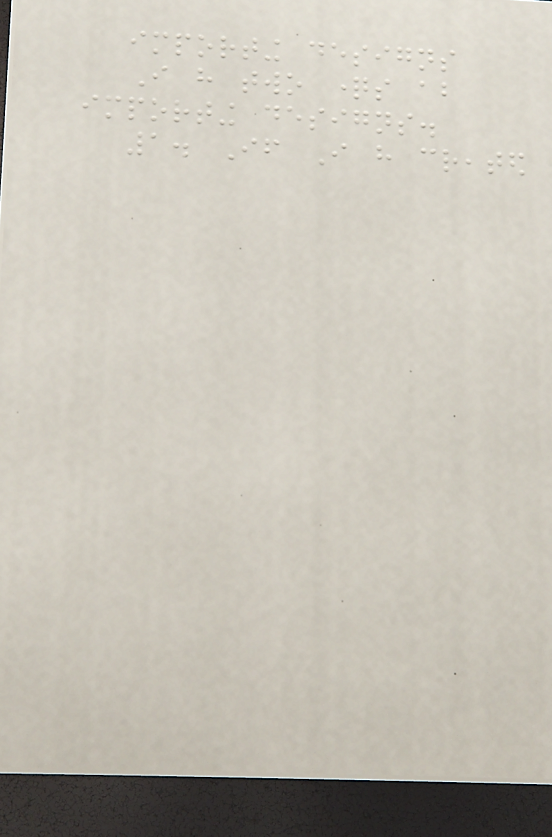importing designs
I have two questions about
importing designs.
1. If I have created
